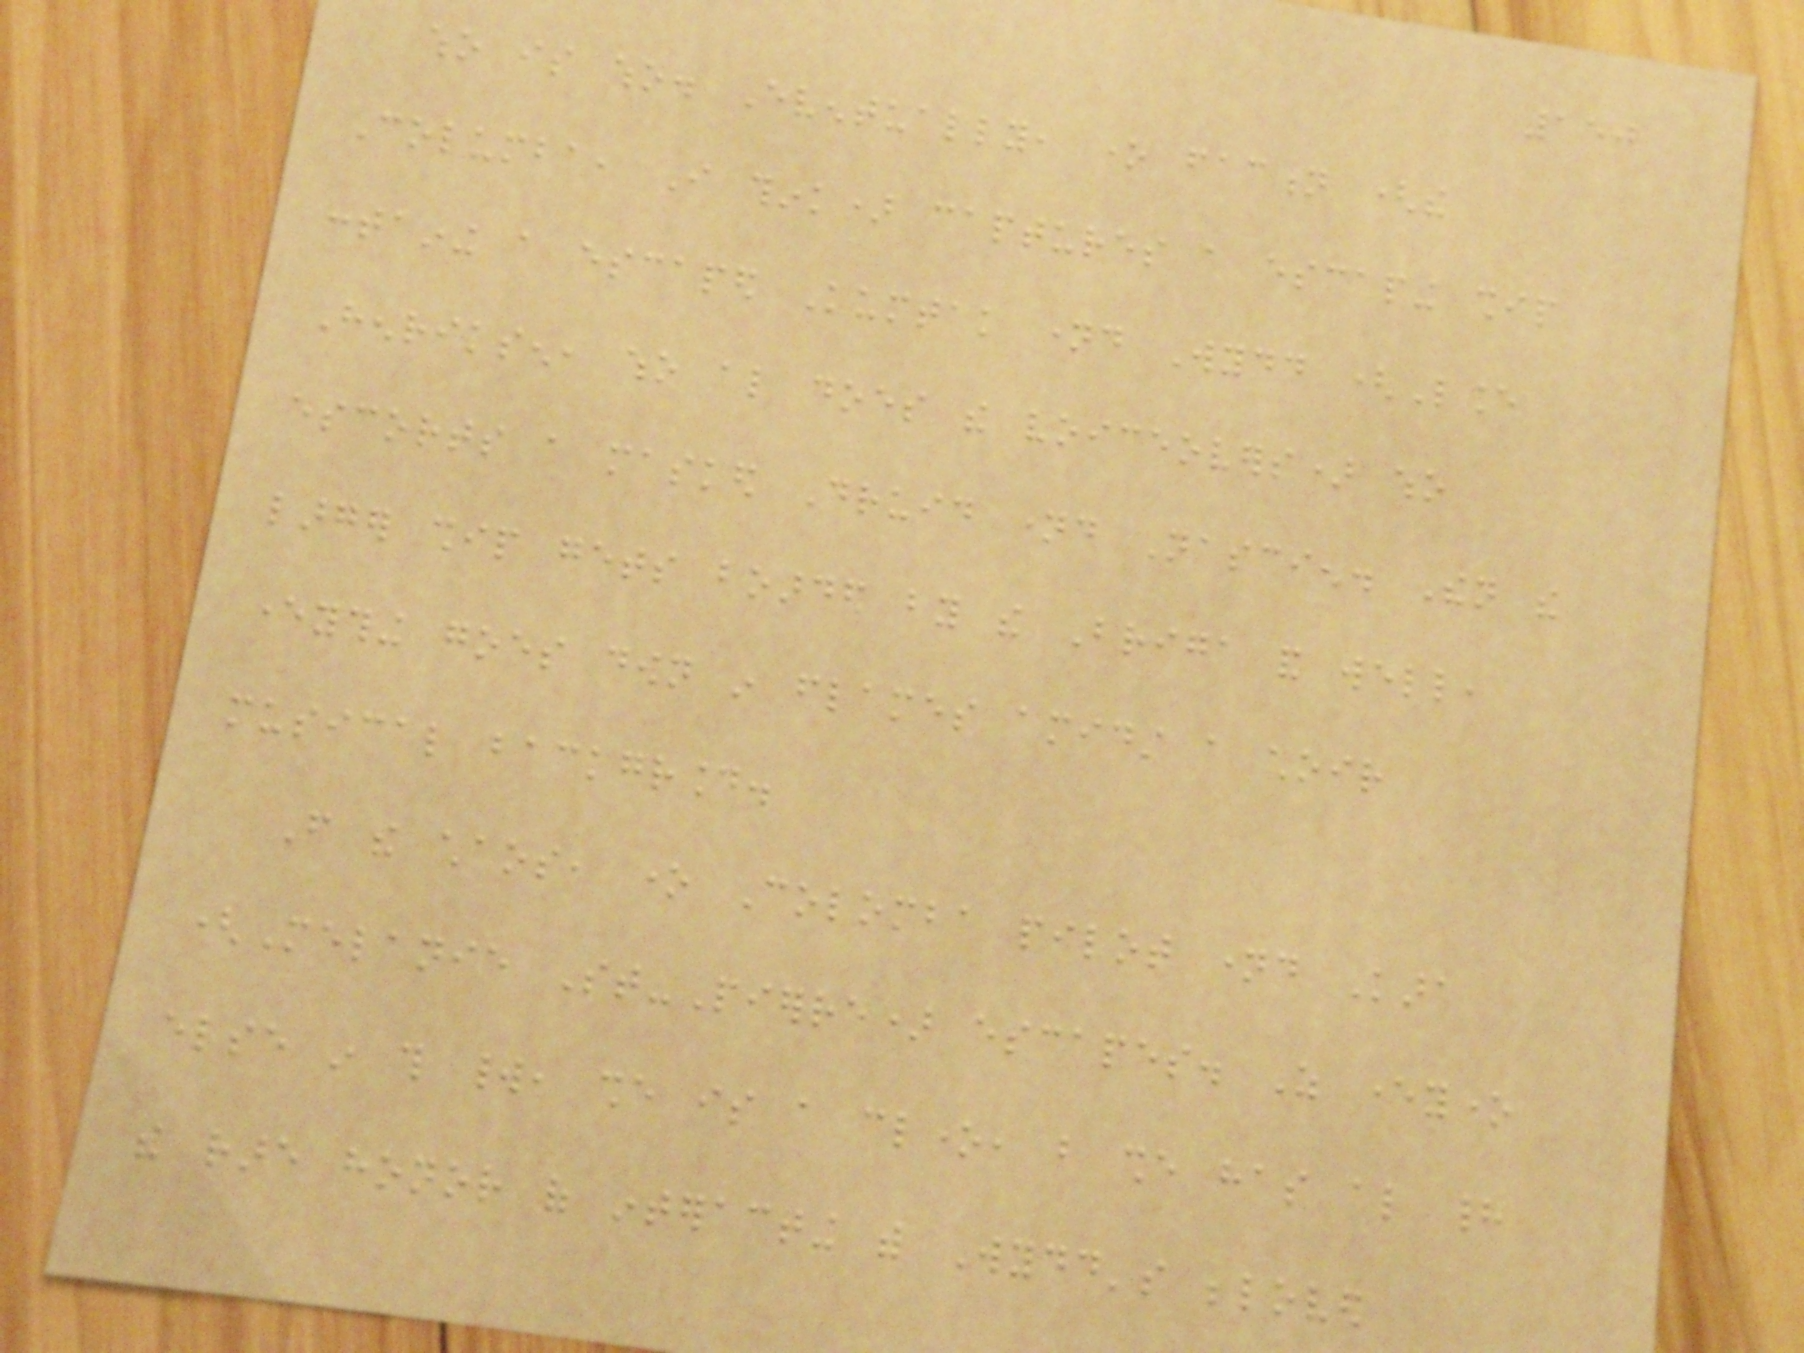150
who is who. Eventually, one faction (the
Columba, I think) captures a escaping ship
containing a escaped Kumtak named Wydd (Lance
Henriksen, who also does the voiceovers) who
escorts a masked Druid named Nascien. Then the
larger ship gets boarded by the Briga and well,
everything goes down in flames amidst a choir
musical background.
From the chaos, one Colomba pilot named Kara
(Melanie St-Pierre) escapes. As everyone
else in this world, she is a clone, but she has also had
the rare honor of interacting with Wydd's beloved
